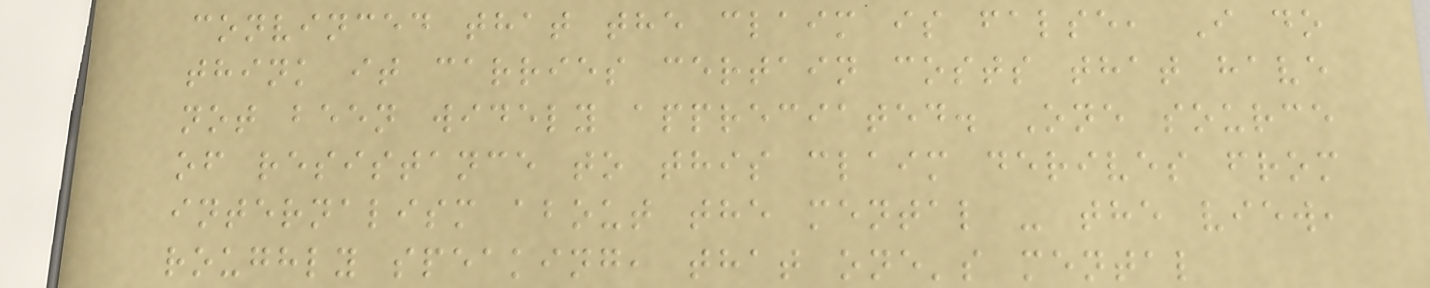convinced that the claim is false, I do
think it carries certain costs that have
not been widely appreciated. One source
of resistance to this claim derives from
internalism about the mental - the view,
roughly speaking, that one's mental
